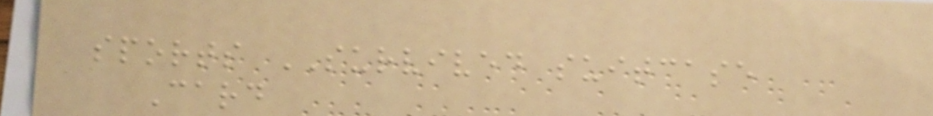sports SURVIVED suitcase
Card
